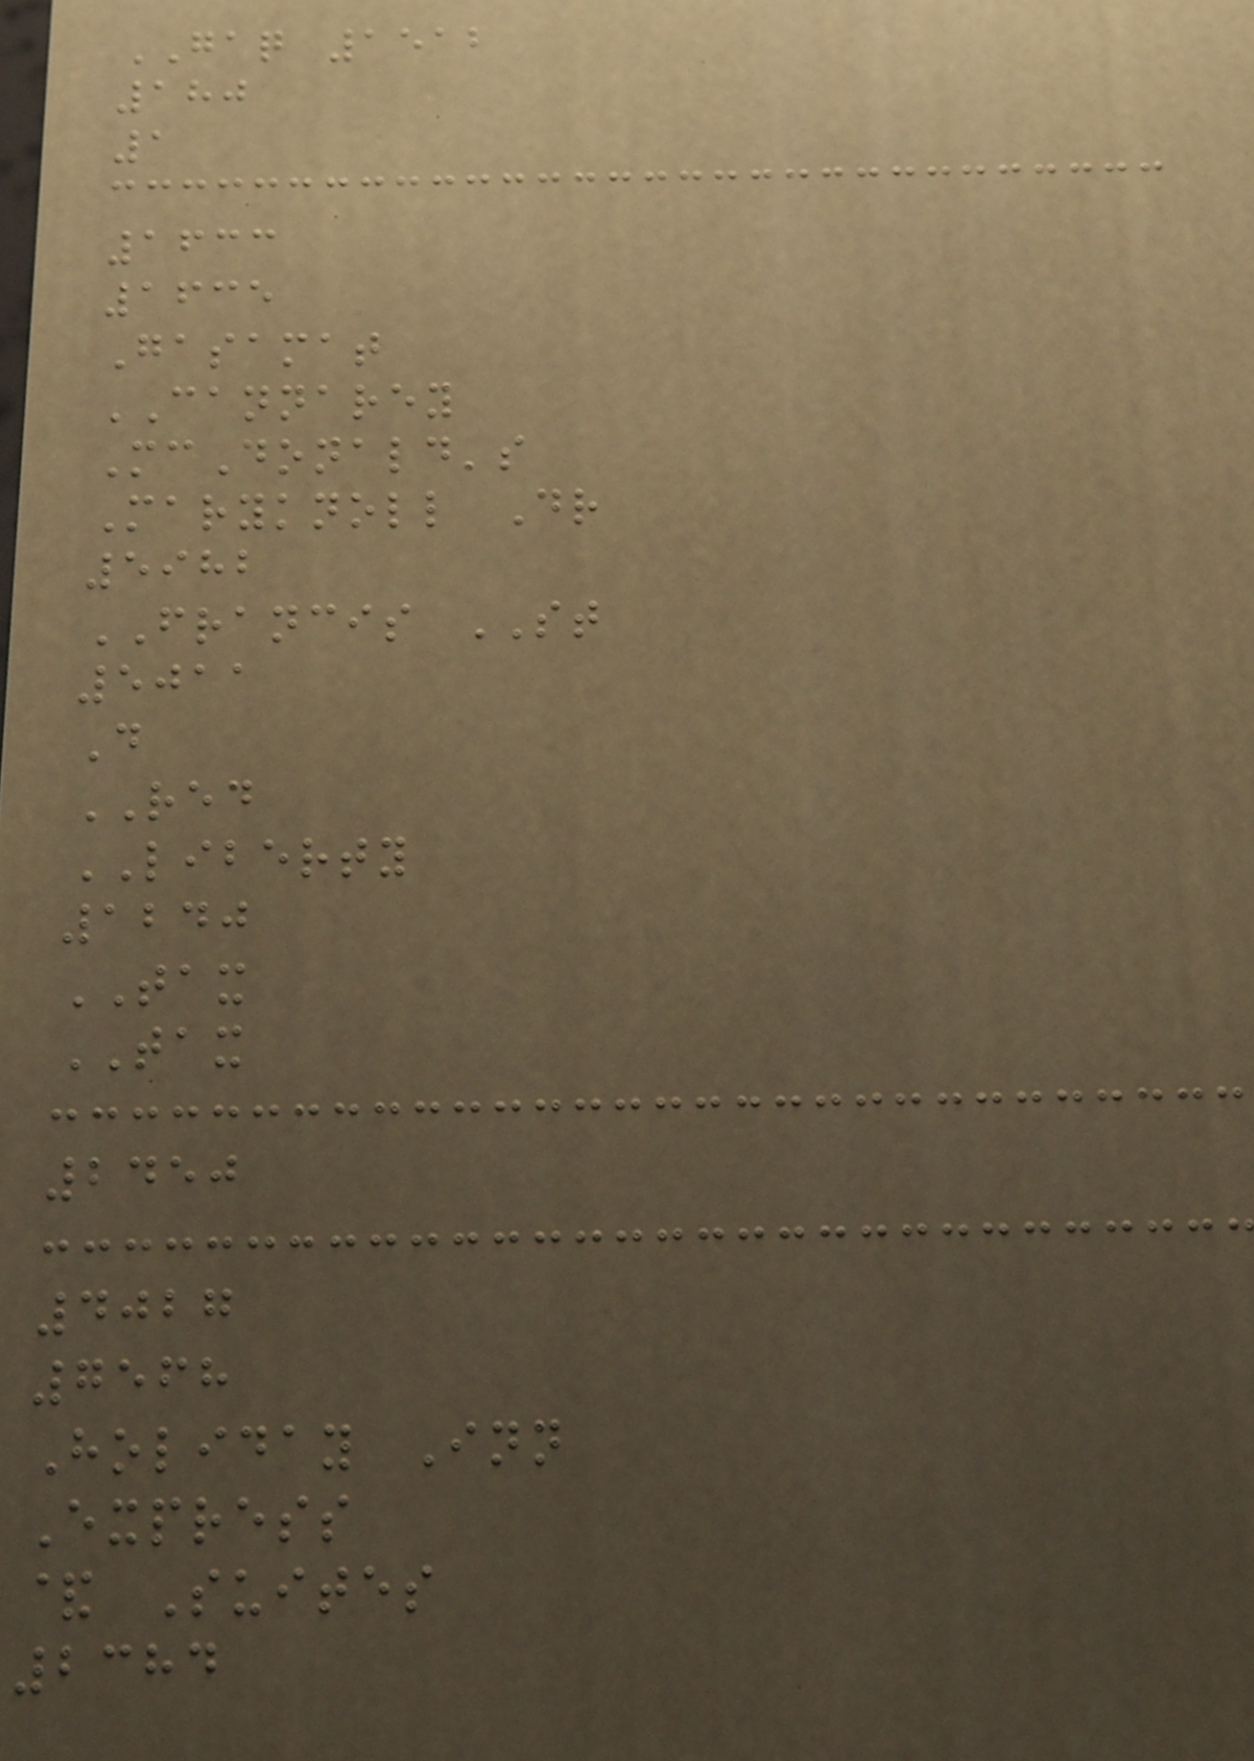GAQ 1512
180
1
1633
1635
Gasamat
CANNAREY
McDonald's
Maryknoll Dr
5982
FRANCIS ST
5011
D
RED
LIBERTY
1240
TAX
TAX
2450
4027
7568
Holiday Inn
Express
& Suites
2384
